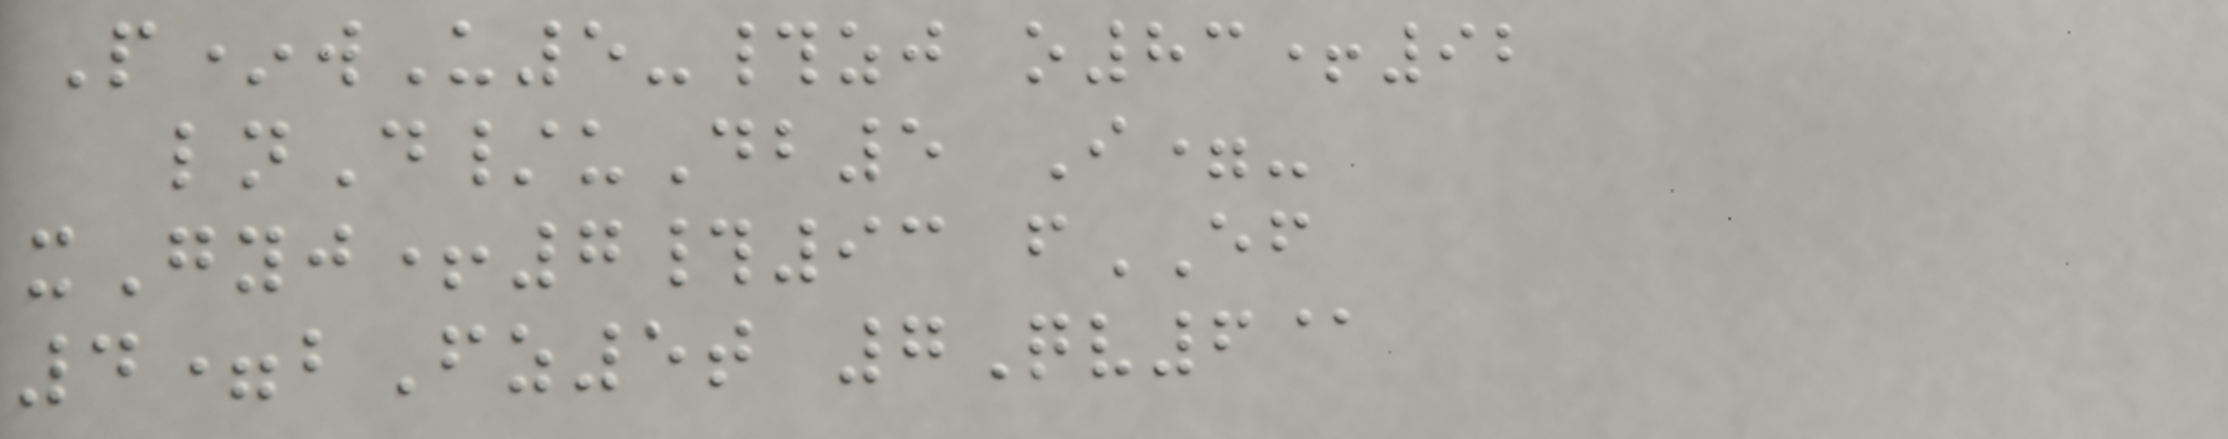P*wU5-#zj o83+92
lnD/uDb5 I=-
xGyj+7#93 fEF
4=bFz5t 7Qv6@
